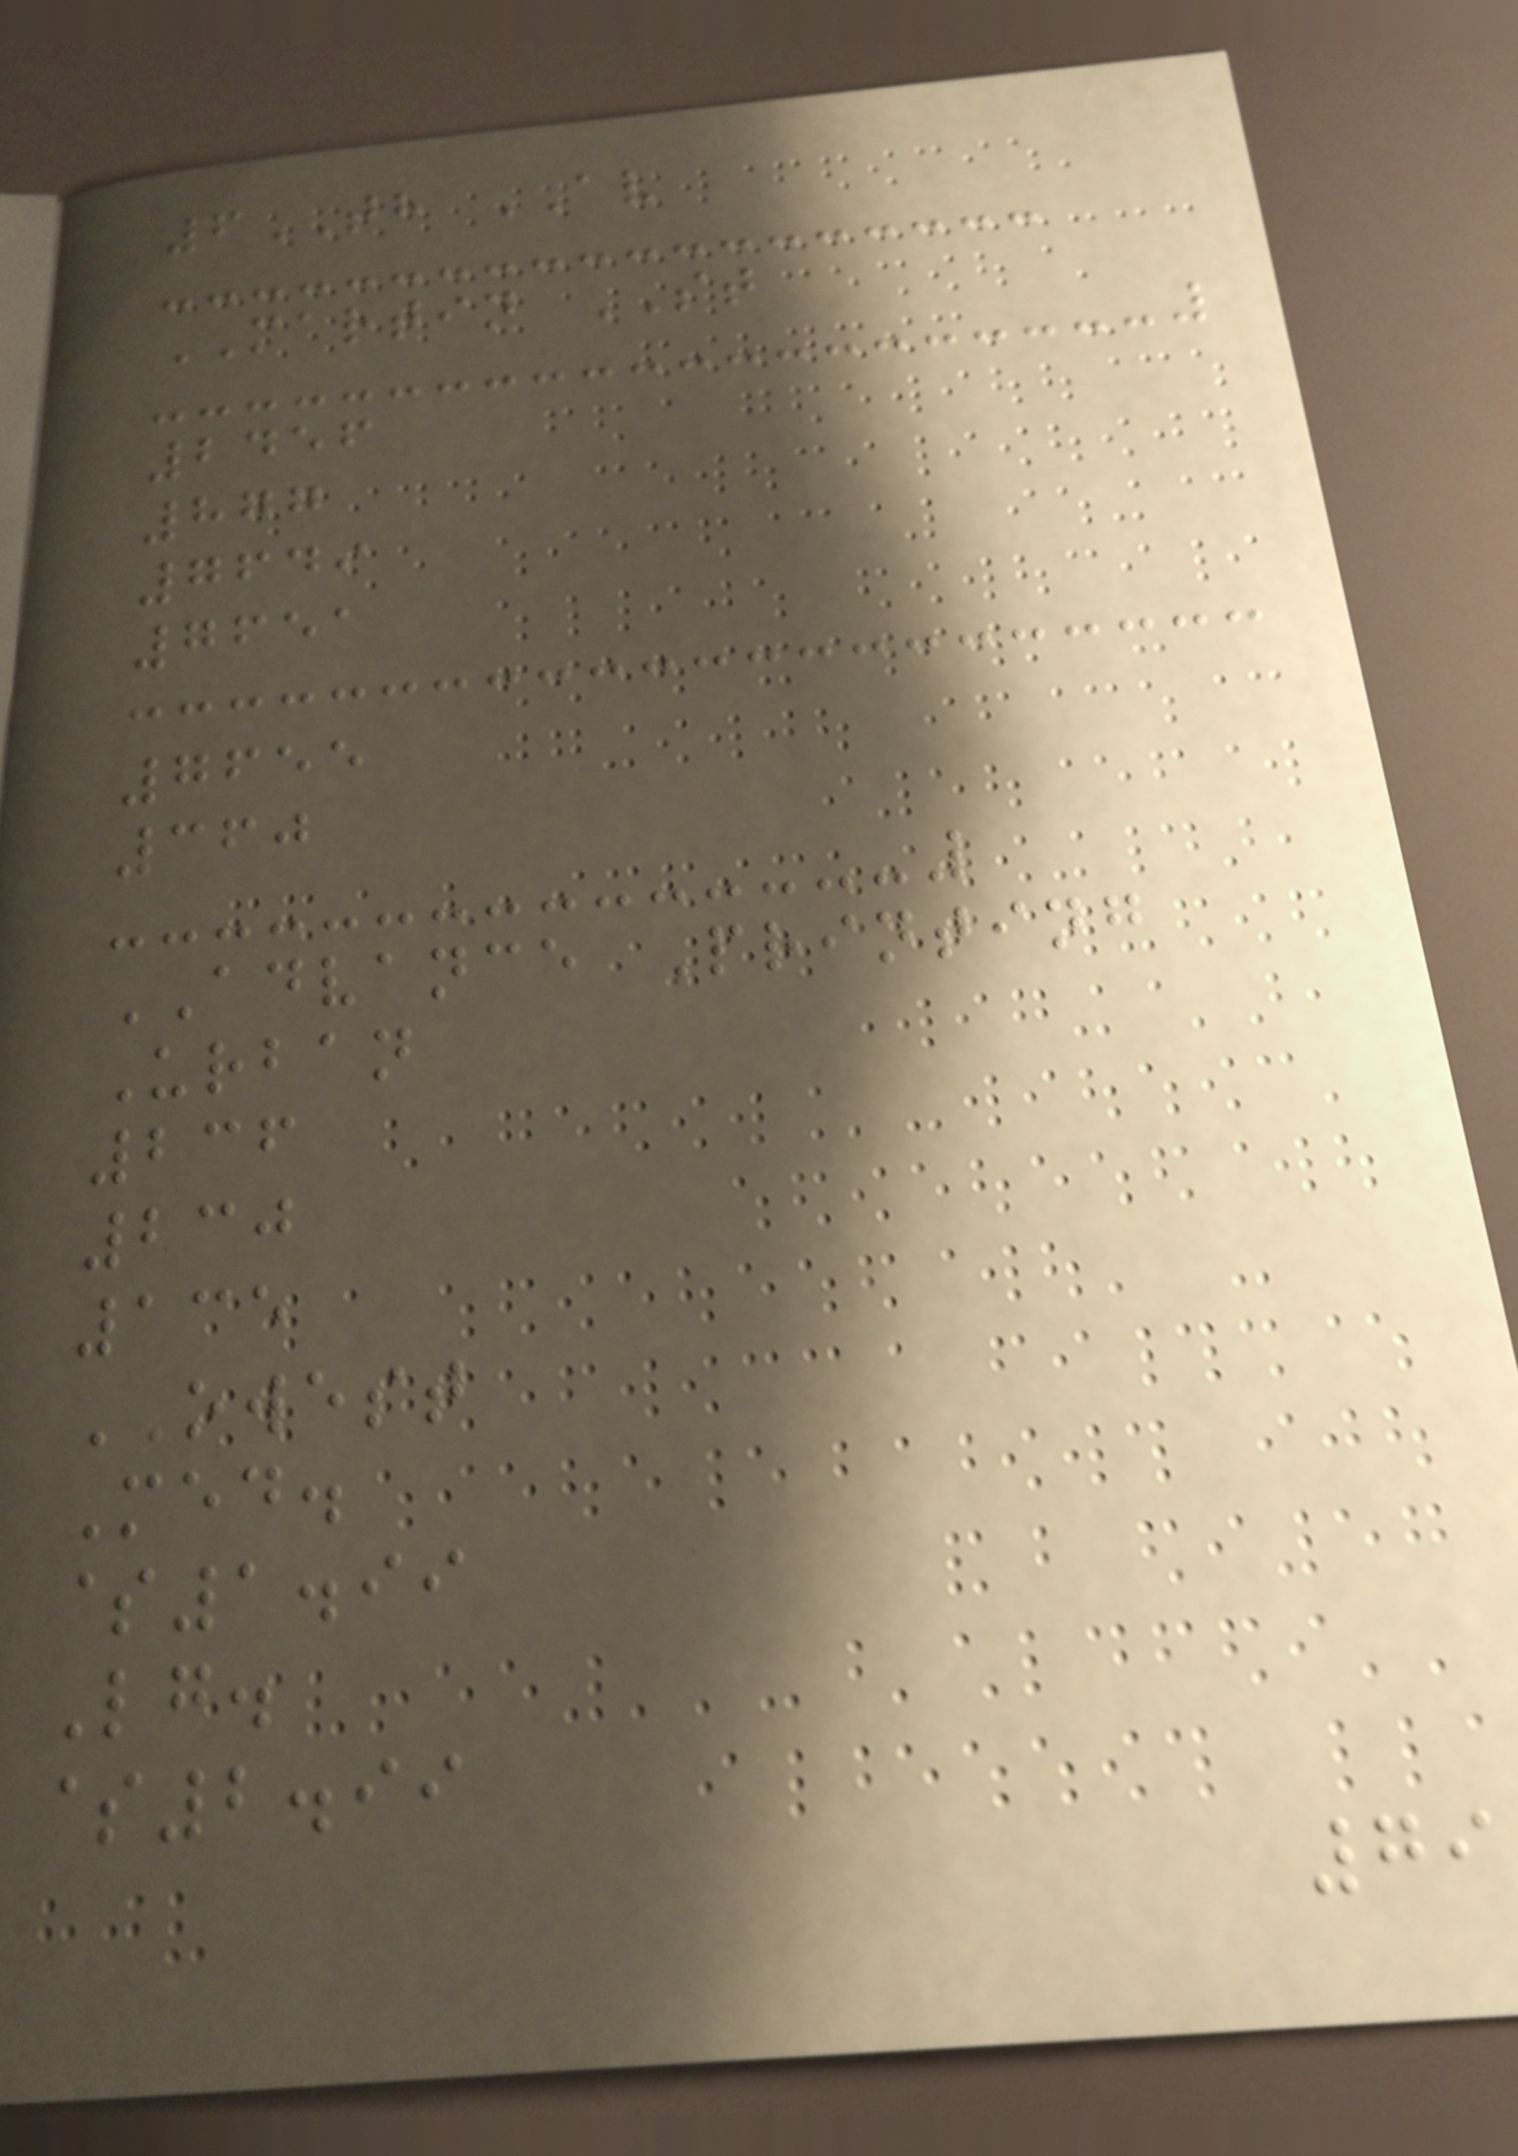6TH AV
MARTIN ST
2456
877
7649
7651
7655
360
ADVANCE Printing
Urban
236
230
135
OWEST
Med.
$1.99
Lg.
$2.99
79
